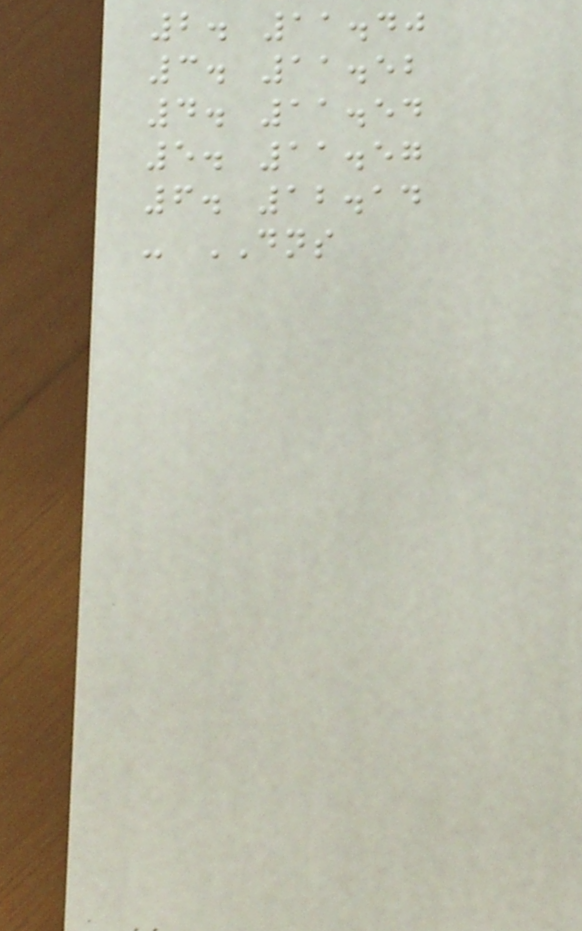2. 11.40
3. 11.52
4. 11.54
5. 11.57
6. 12.14
- DNS
